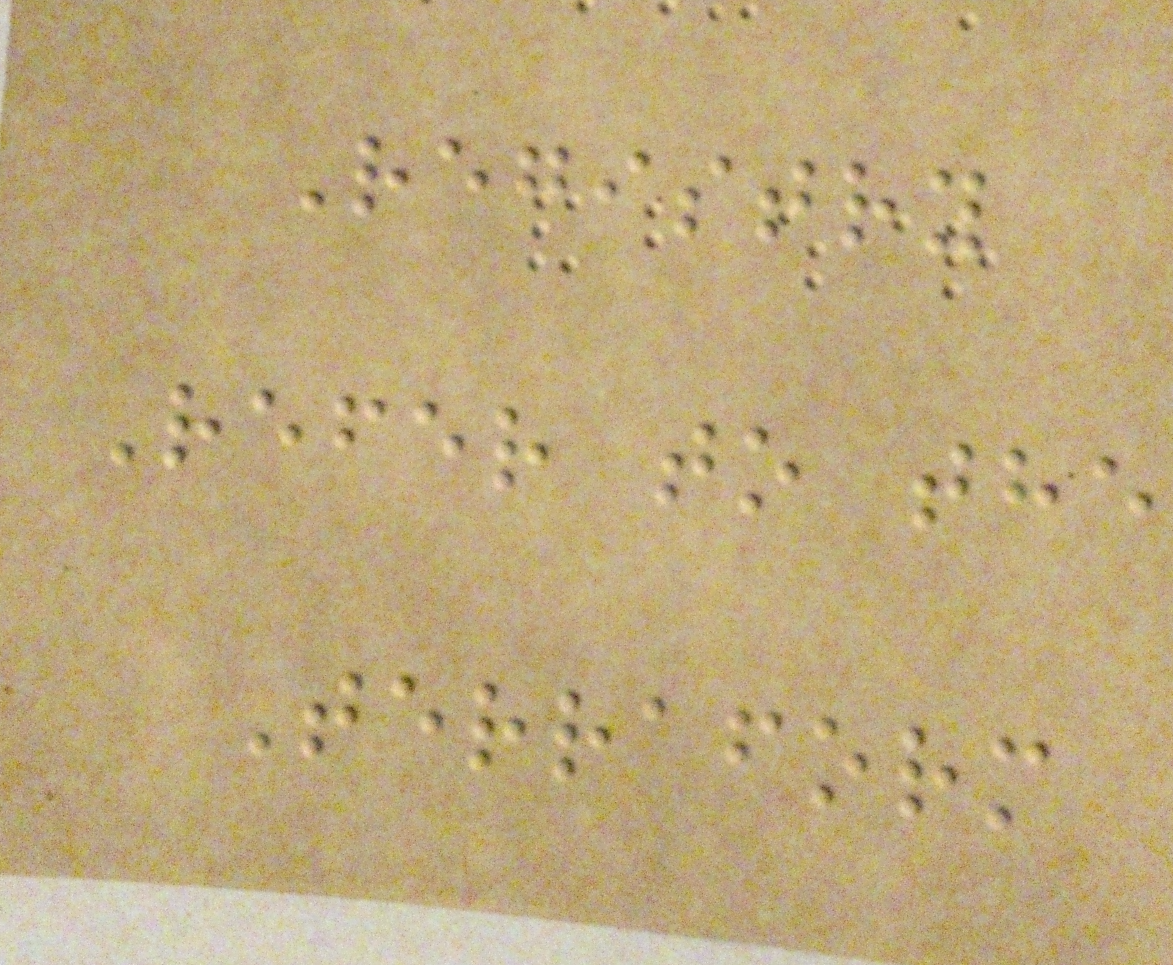Registry
Refer to the
Terraform
